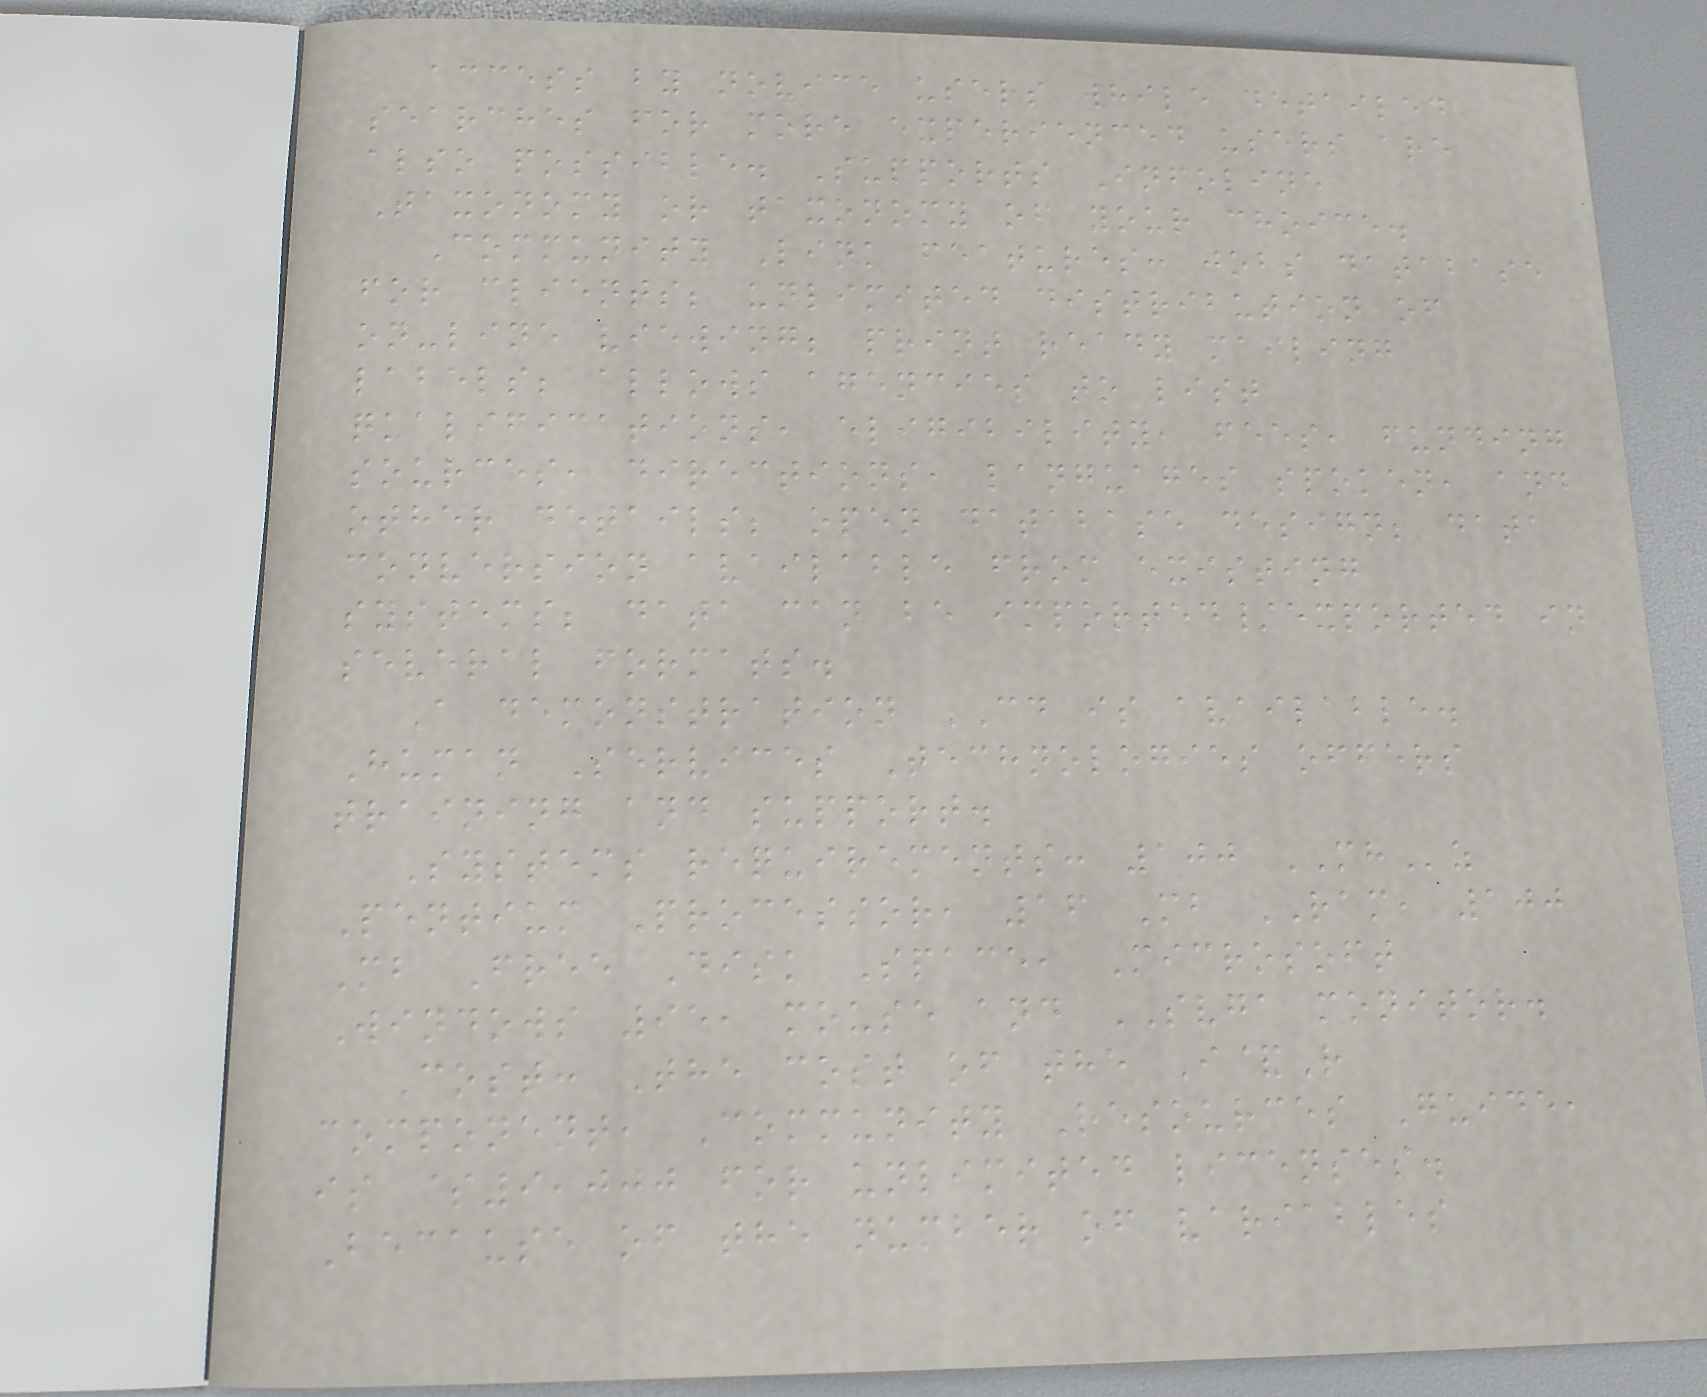access by novice users while detailed
searches for more experienced users are
also possible. Supports Infoline
Taxonomy or taxonomy of your choice.
Community Link features: jobs database
for clients; unlimited distribution of
on-line viewing; print ready mailing
labels; allows agencies to list
qualifications, eligibility, fees, funding
sources, directions, languages spoken, and
other details; open database design; data
conversion available from existing
systems; data can be imported/exported in
several formats.
A demonstration CD is available.
Human Services Technologies offers
training and support.
Systems requirements: 100 MHz
Pentium Processor, 16 Mb RAM, 100
Mb Free Disk Space, Microsoft
Windows 95, mouse and SVGA monitor.
Cost: The cost of the I&R
component, Community Resources Guide,
is $9,000 for unlimited licenses.
Because of the number of variables
